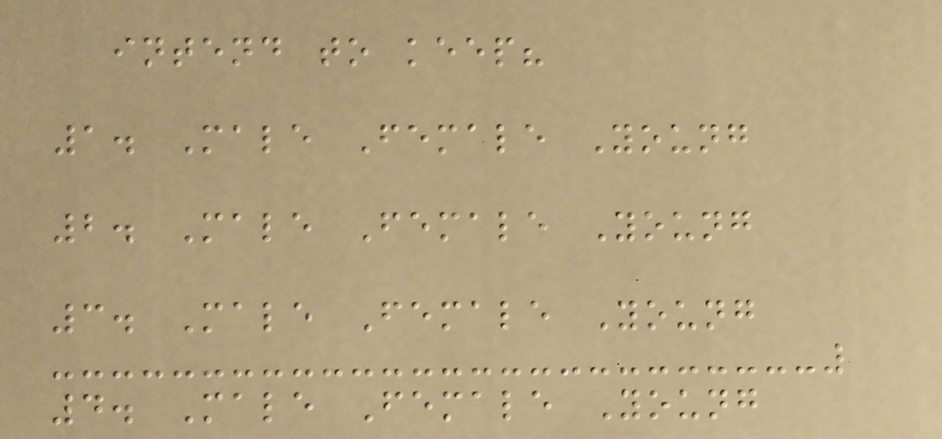intend to keep?
1. Male Female Young
2. Male Female Young
3. Male Female Young
4. Male Female Young
